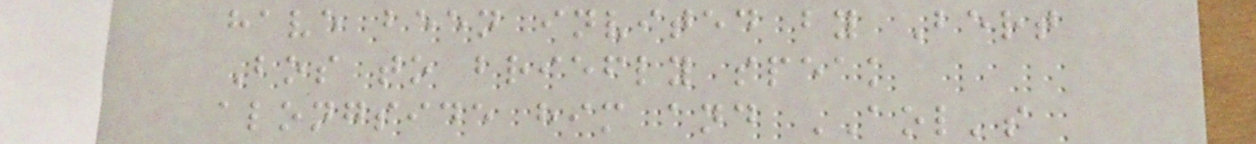have been invited by Bert
Bos to briefly speak
alongside him and AOL's
